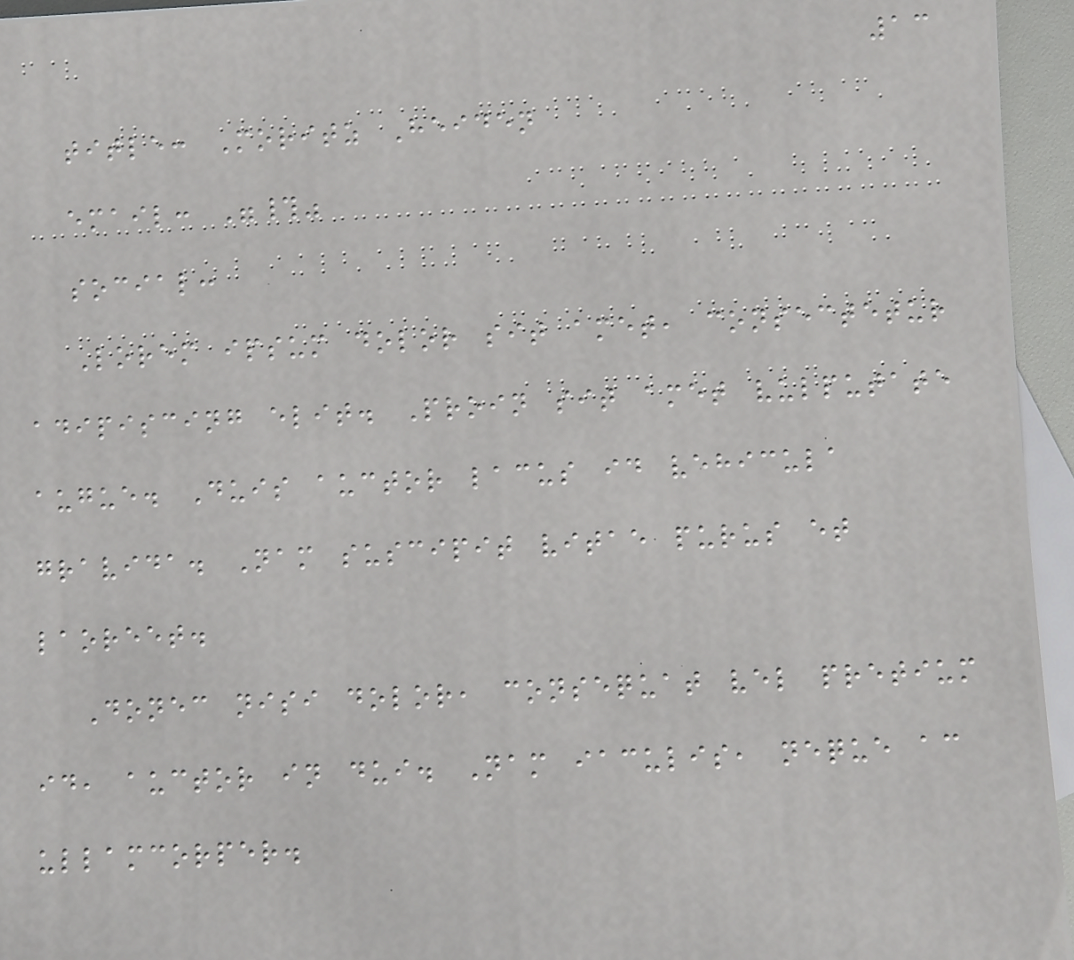13
title: Moritz Heiden
email: "#"
social:
Lorem ipsum dolor sit amet, consectetur
adipiscing elit. Proin sit amet vulputate
augue. Duis auctor lacus id vehicula
gravida. Nam suscipit vitae purus et
laoreet.
Donec nisi dolor, consequat vel pretium
id, auctor in dui. Nam iaculis, neque ac
ullamcorper.
